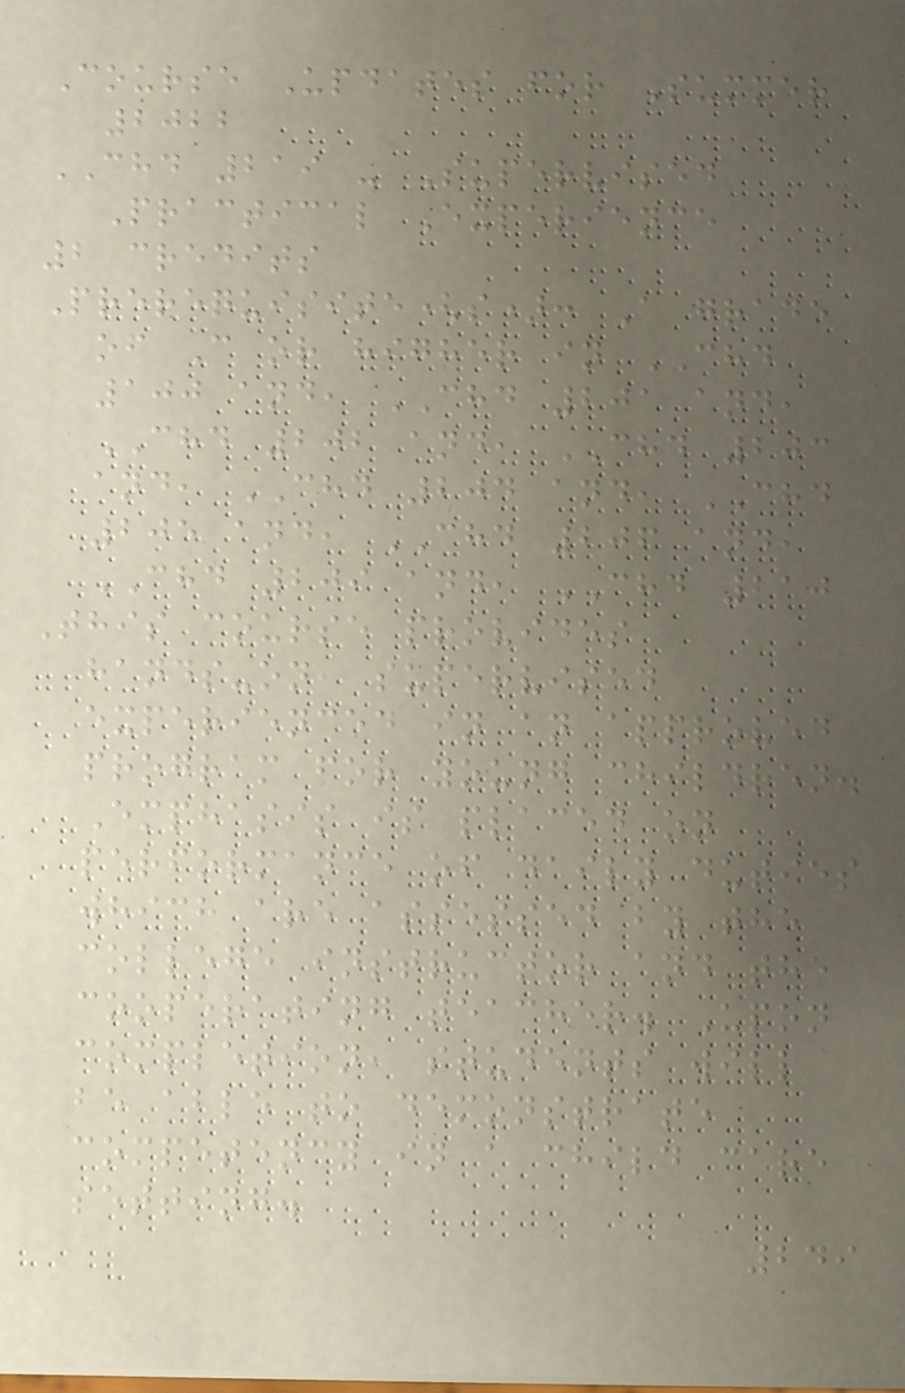Course Updates for Summer
2022
CHD 219 - Supervised
Practical Experience
2 credits
Prerequisite(s): A grade
of C or higher in CHD
100 and, CHD 201 and,
CHD 202 and, CHD 203
and, CHD 204 and, CHD
205 and, CHD 206 and,
CHD 209 and, CHD 210
This course provides
hands-on, supervised
experienced in an approved
program for young children.
Emphasis is placed on
performance of daily duties
which are assessed by the
college instructor and the
cooperating teacher. Upon
completion, students will
be able to demonstrate
competency in a child care
setting.
249
